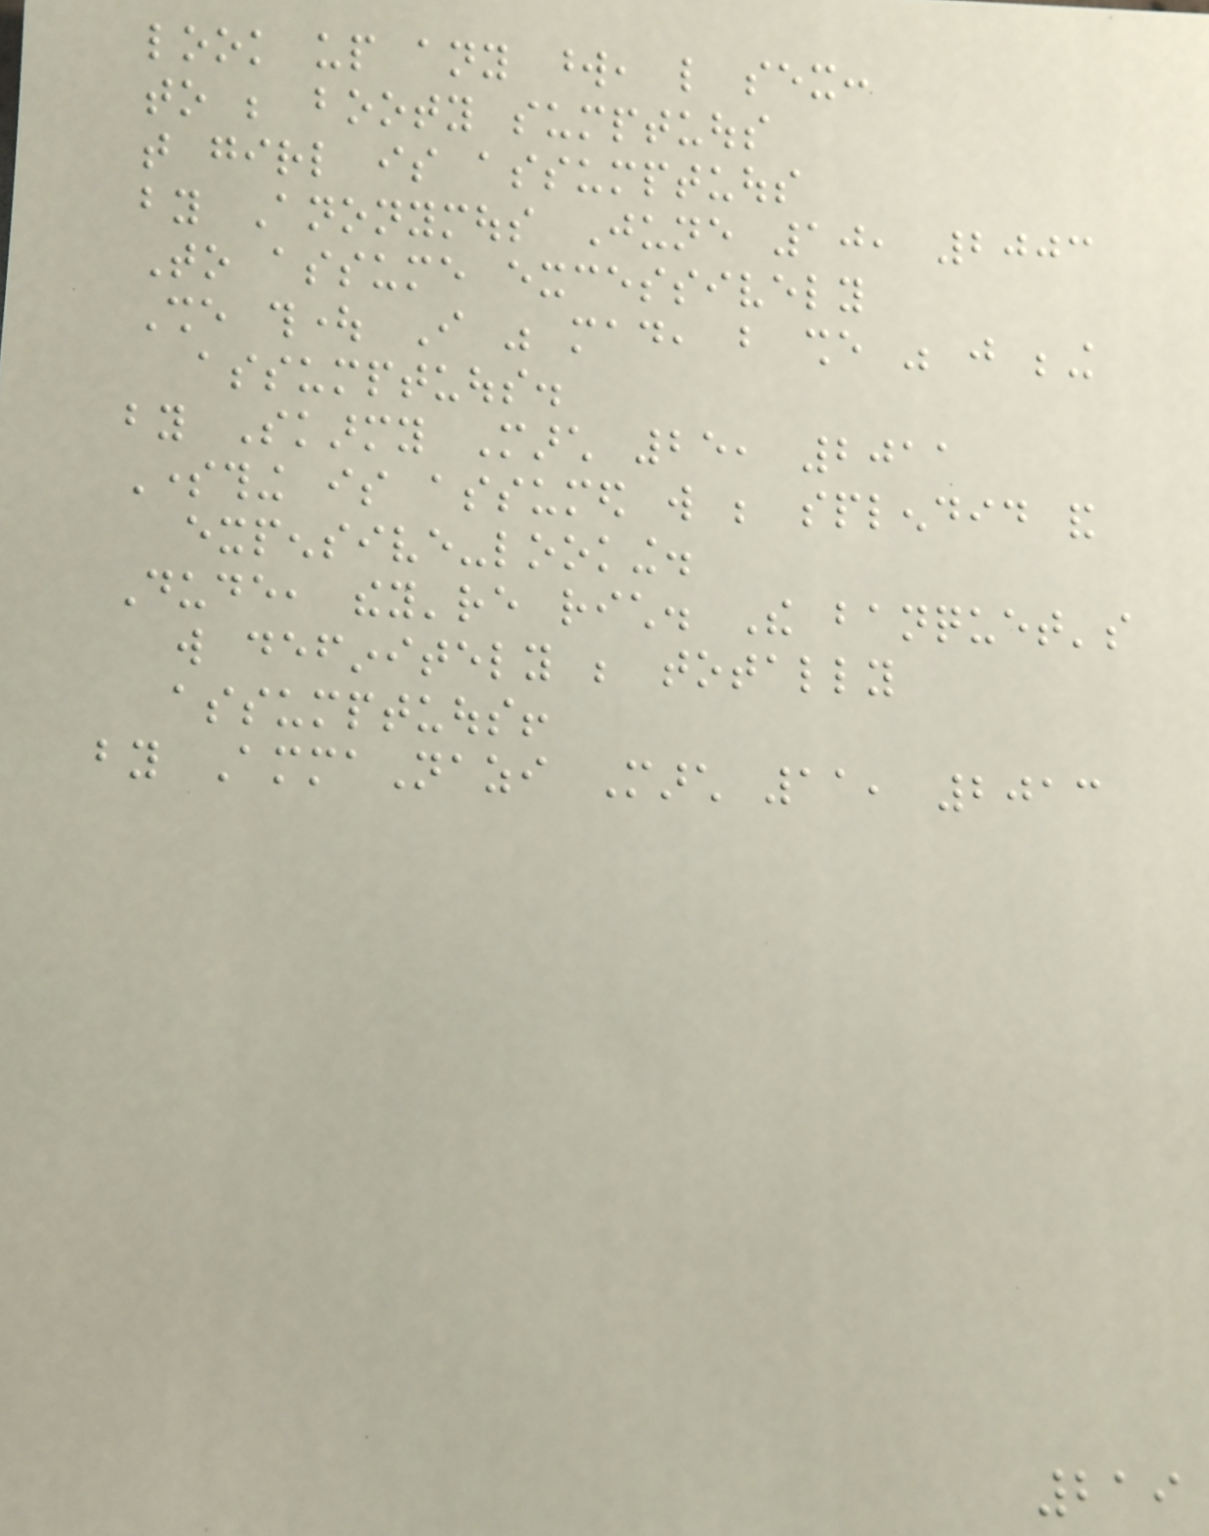look up any word, like sex:
to be booty sumptuous
that girl is assumptuous
by Anonymous June 10, 2003
To assume excessively
She thought I was mad, but she was just being
assumptuous.
by Skarmy March 25, 2011
Something is assumed will be splendid and
expensive-looking.
Dude, they're rich. The banquet's
will definitely be totally
assumptuous!
by AmmaNazi March 11, 2013
219
